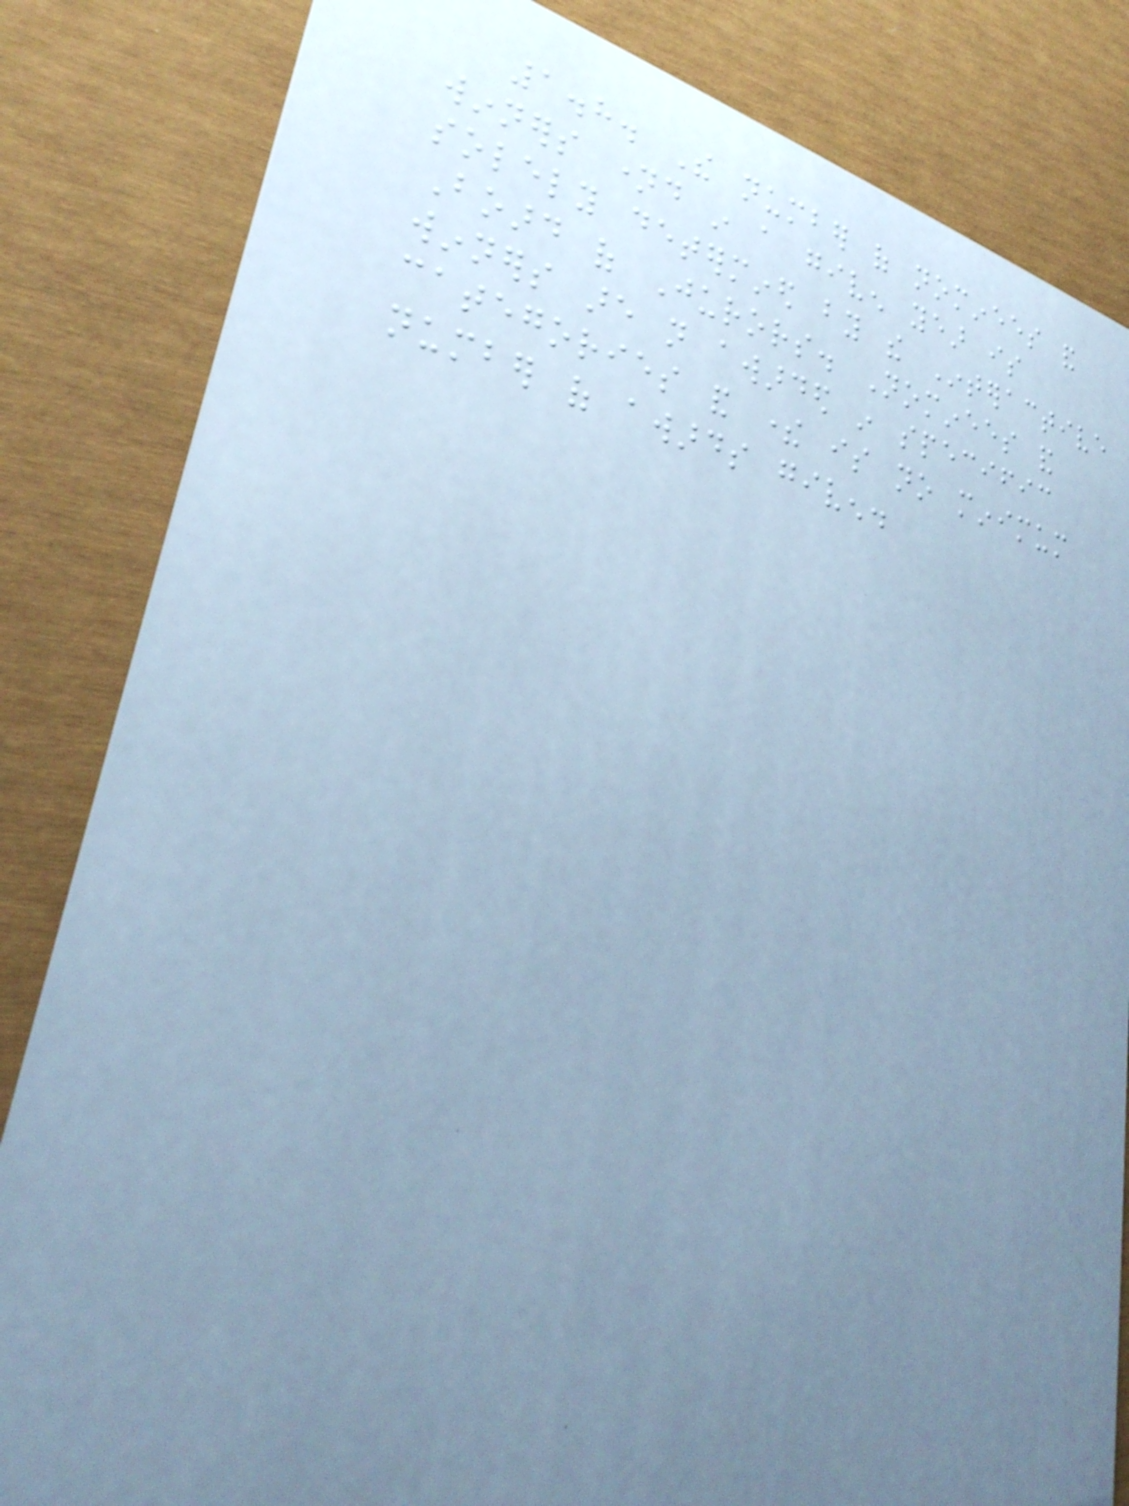1.8. The number of nominees and
winners named in a given year is
solely determined by the Interactive
Board of Jurors. Nominees and
winners are not awarded in specific
categories and there is no minimum
number of awards given.
